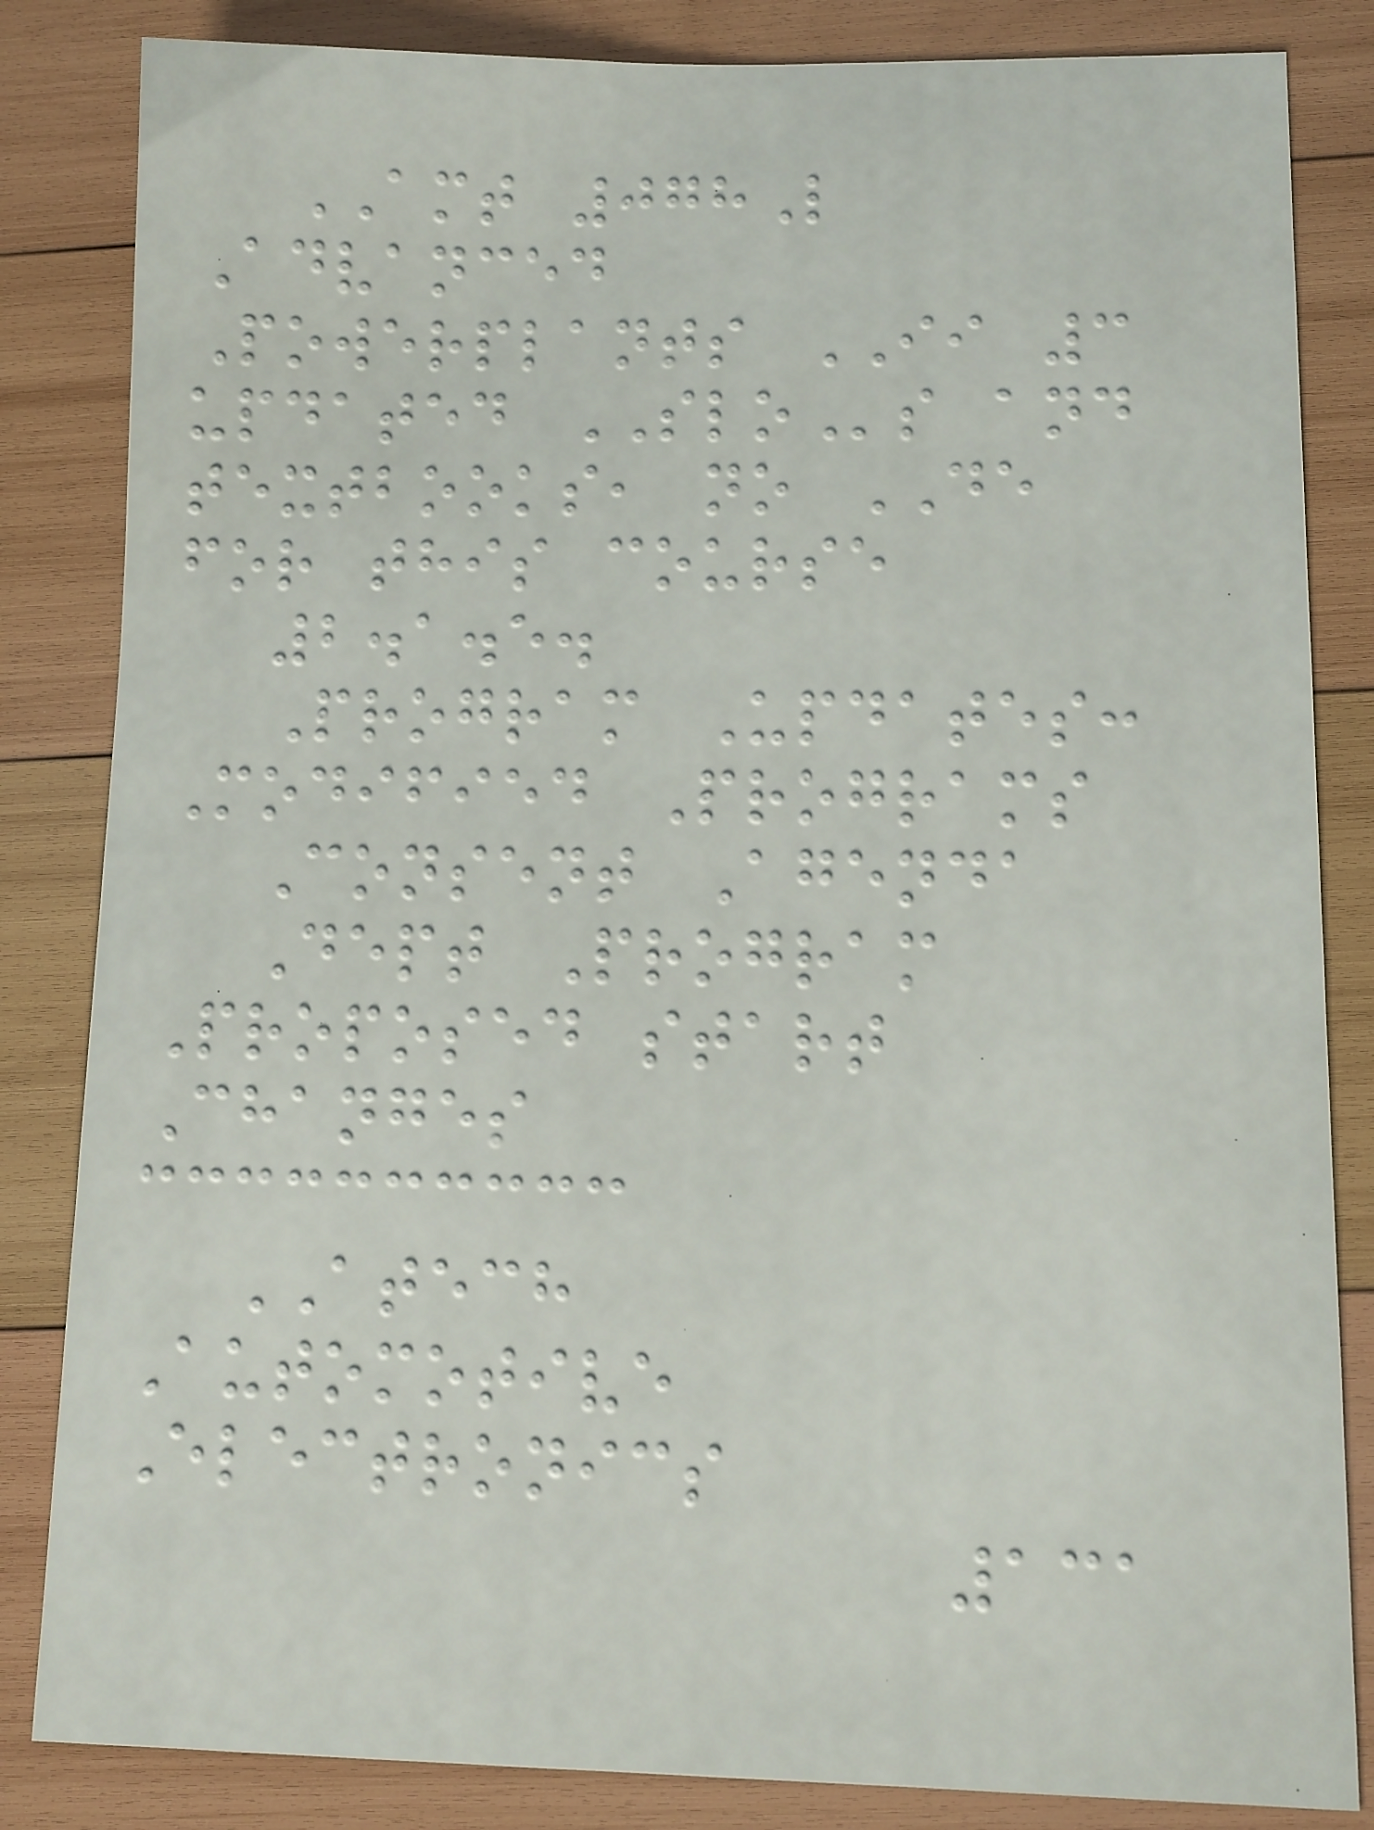AMT 078L
Advanced
Powerplants II 3
updated SLOs and
textbooks, no DE
for this course
2.1.5.
Program Updates:
Modified Programs
Consent Agenda
Dept Program
Proposed start
Changes
ATECH
Automotive
Electronics
131
